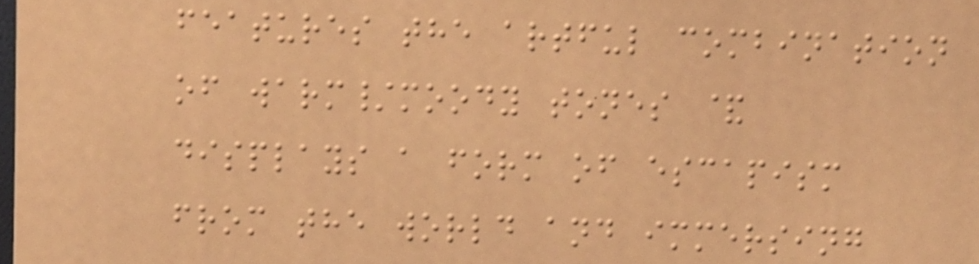features the artful combination
of warm/moody tones &
displays a form of escapism
from the world and immersing
